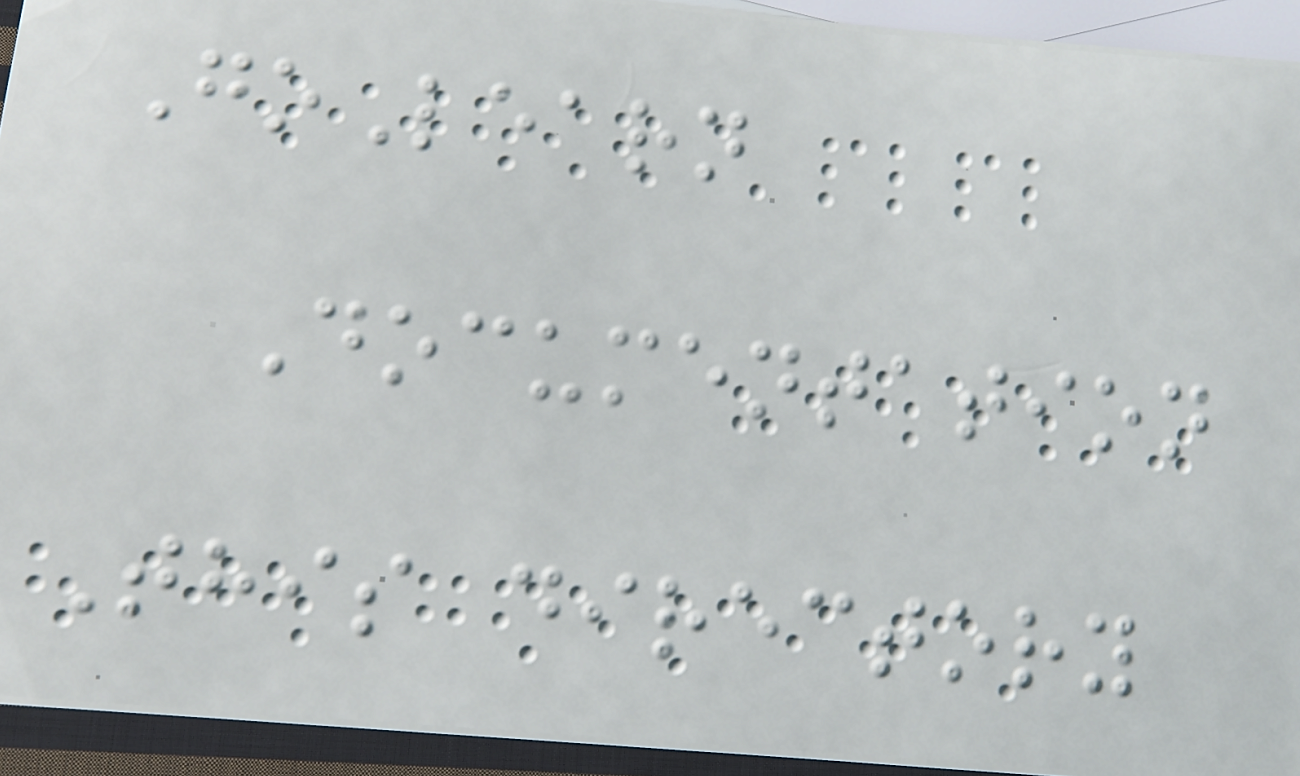GoLearn
Documentation
This directory
